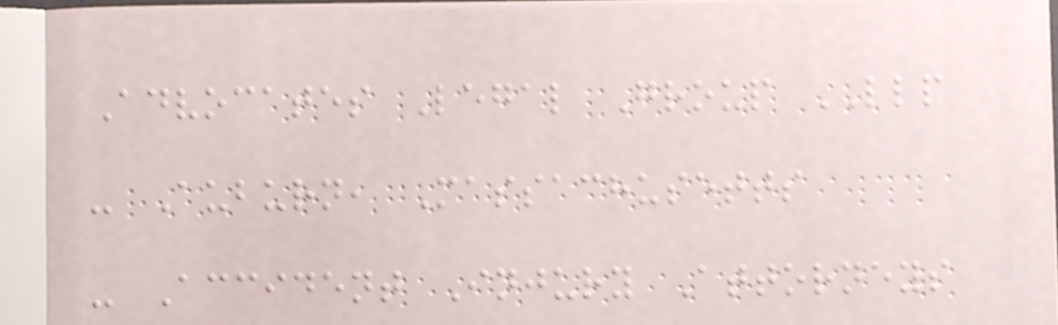Advocates Legal Group LLP
- Auburn, Massachusetts
- Accident Injury Attorneys
